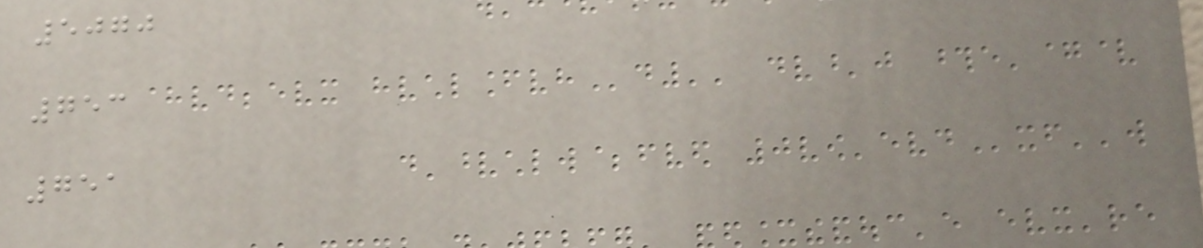5070
753
751
